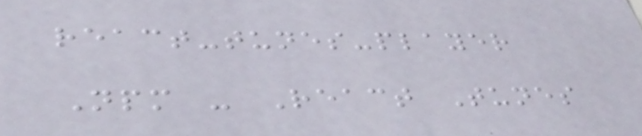react-tunes-player
Npm - React Tunes
